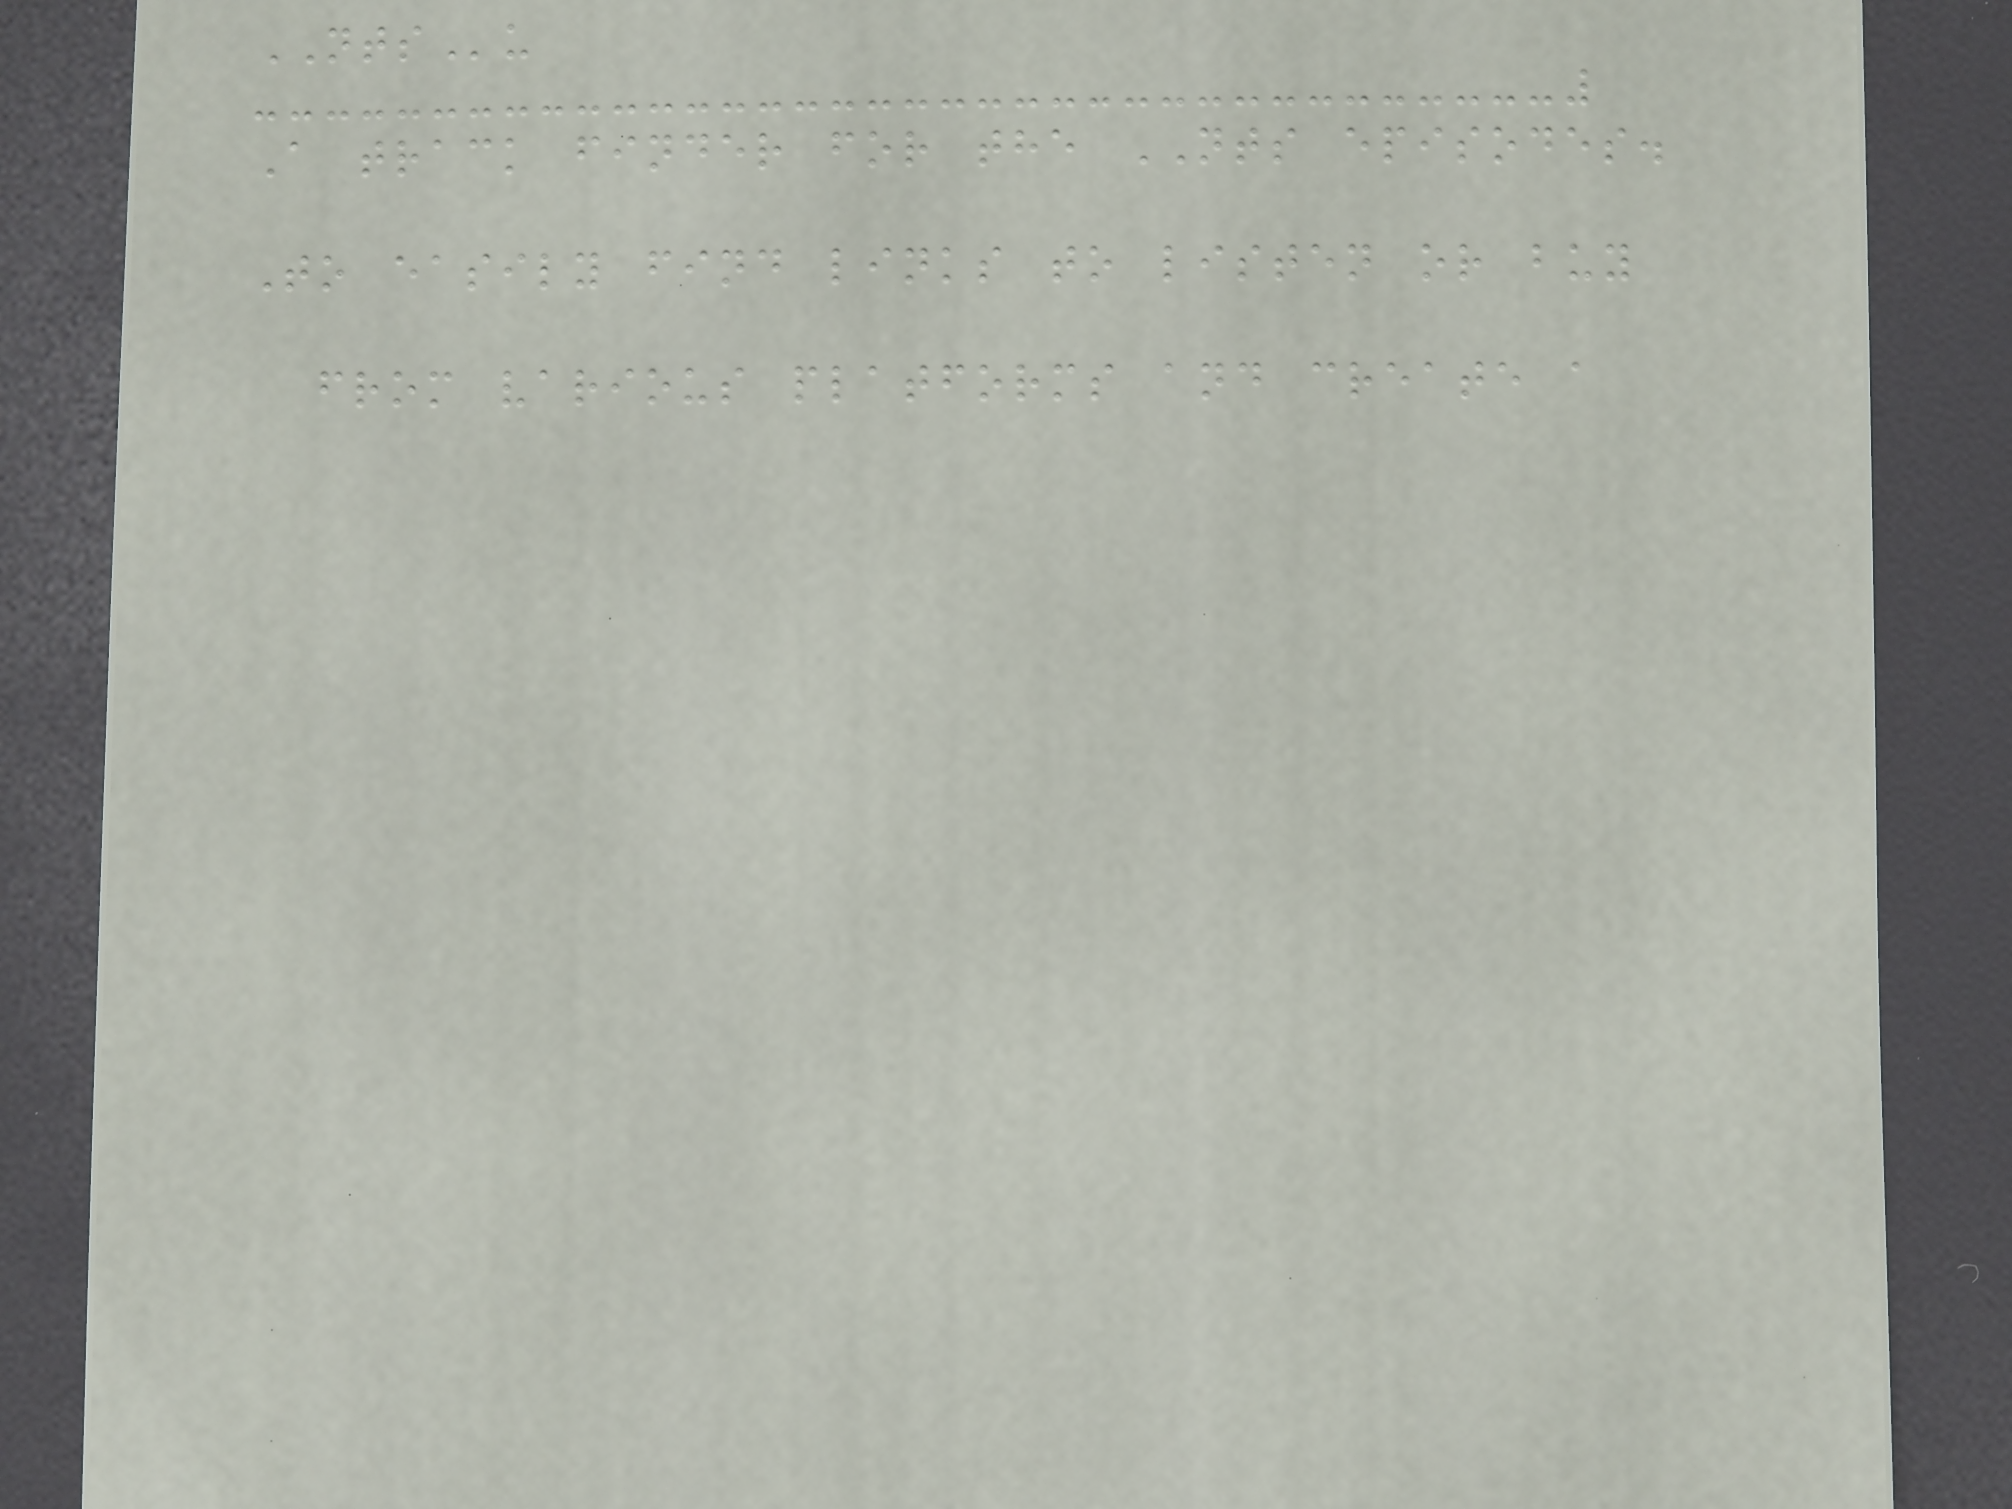NTSu
A track finder for the NTS episodes.
To easily find links to listen or buy
from various platforms and create a
